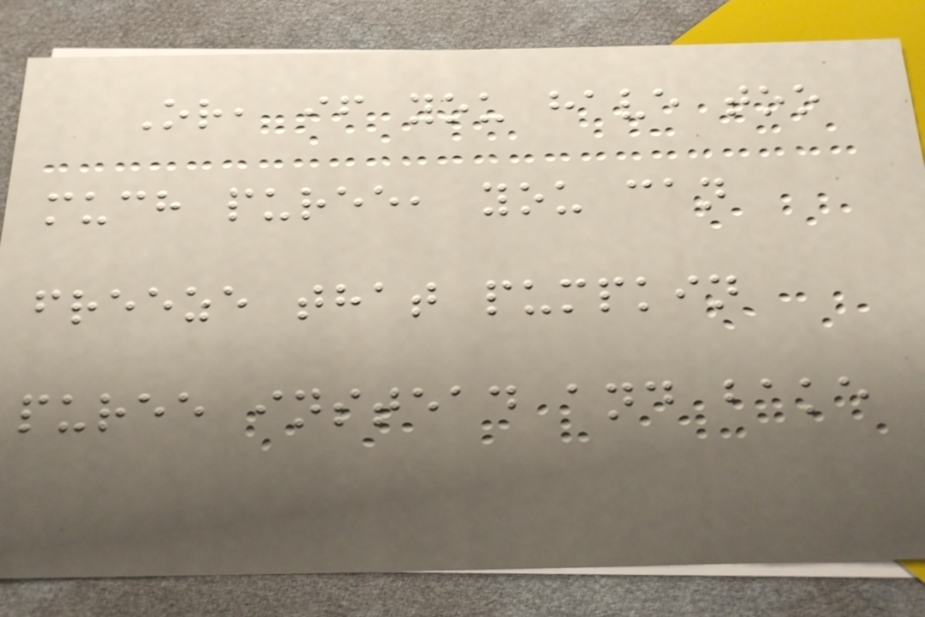Or, if you have too
much puree, you can
freeze that pumpkin
puree instead and bake
